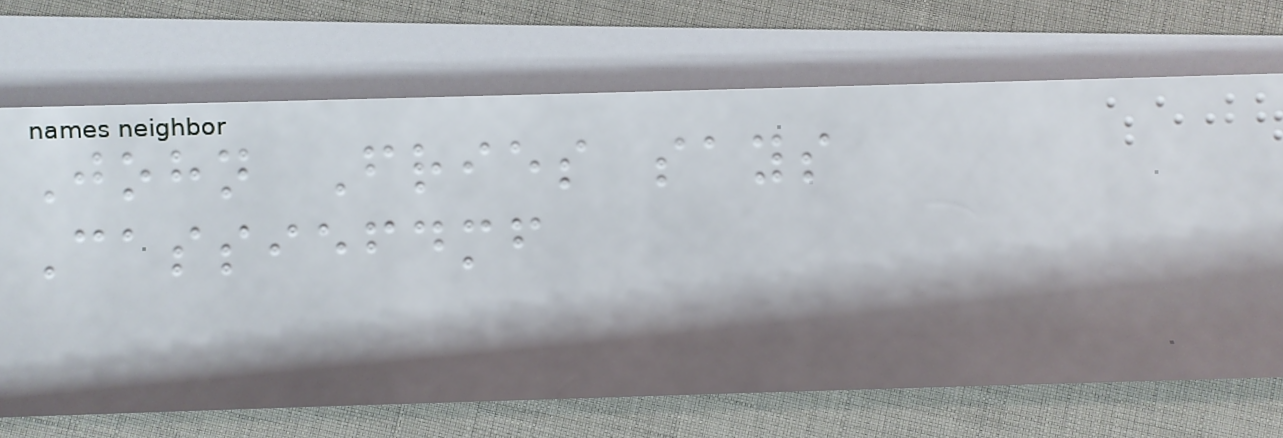John Fries says
Cassiefdmf
